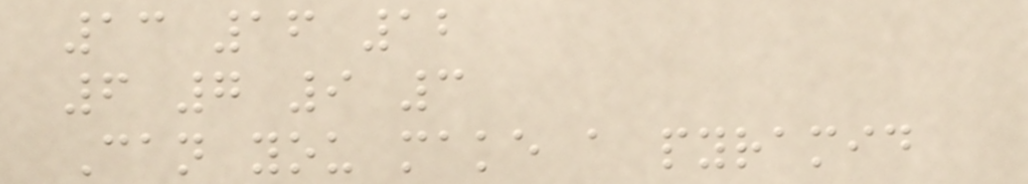13 16 12
6 7 9 3
Can you make a pyramid
